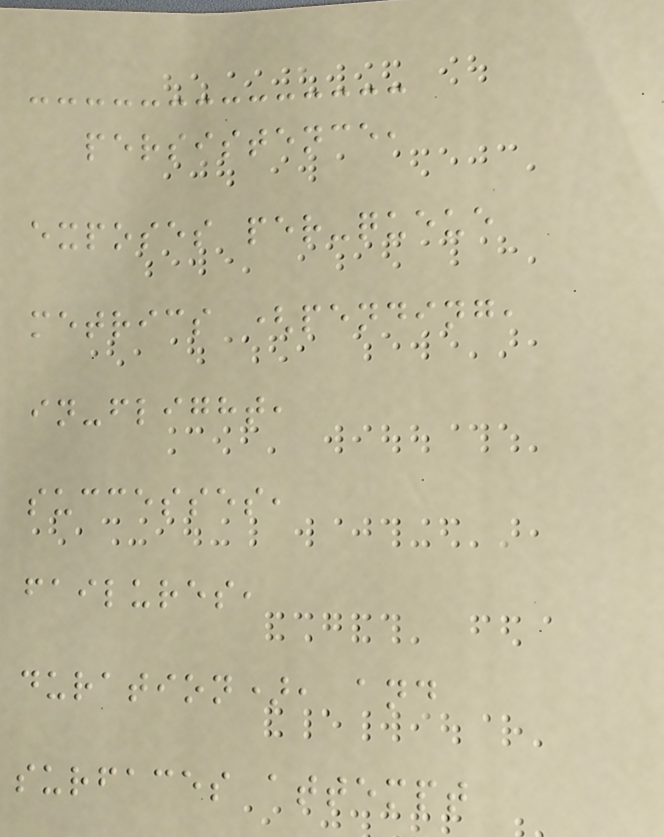persistence,
exposes per-queue
metrics (pending,
in-flight,
successes,
failures,
duration), and
surfaces attempt
